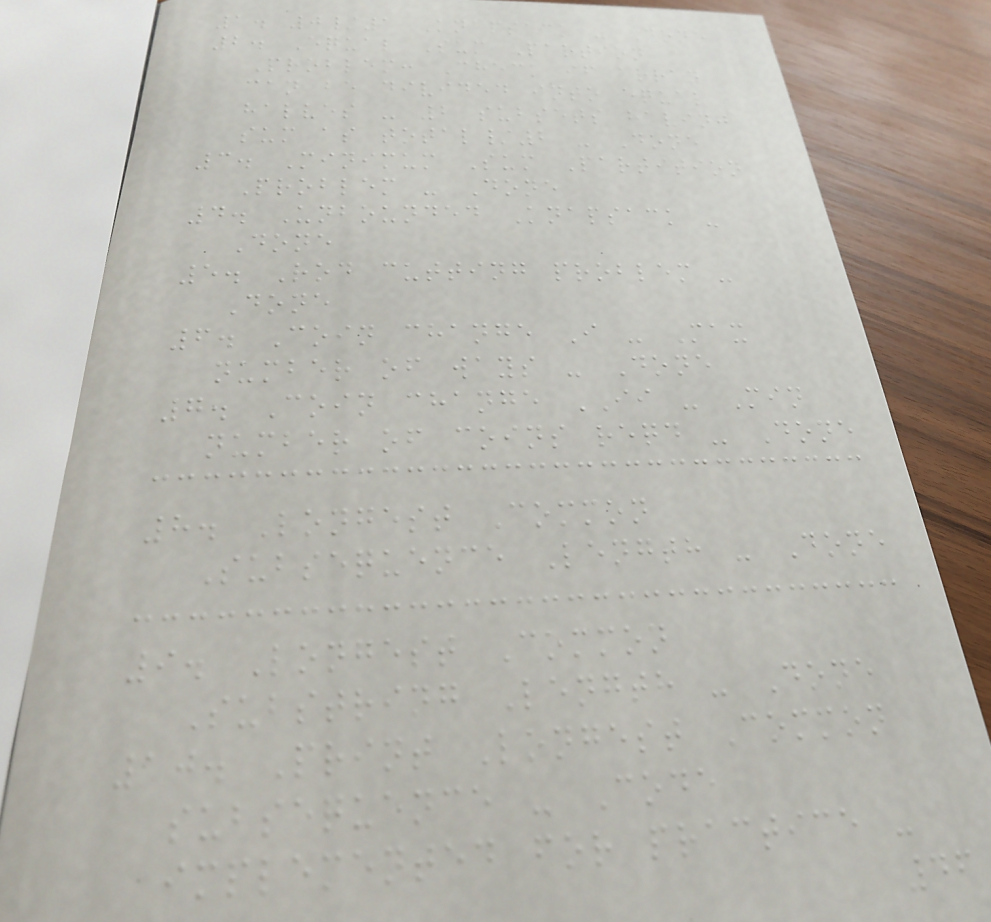1. 0/1 Knapsack - Done
2. Equal Sum Partion
Problem: Check if array
can be divided into equal
halves - 2 subsets having
sum as total/2 - Done
3. Minimum Sum Partition
Problem - Done
4. Unbounded Knapsack -
Done
5. Rod cutting problem -
Done
6. Coin change I - Max
number of ways - Done
7. Coin change II - Min
number of coins reqd - Done
8. Longest Common
Subsequence Length - Done
9. Longest Common
Substring Length - Done
10. Print Longest Common
subsequence - Code
implemented for practice -
46
